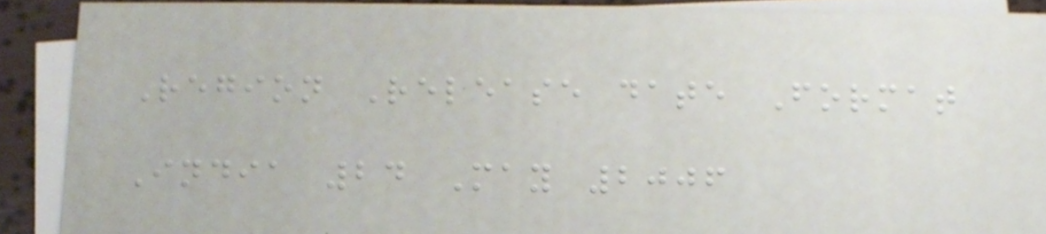Region Release date Format
India 24 May 2006
